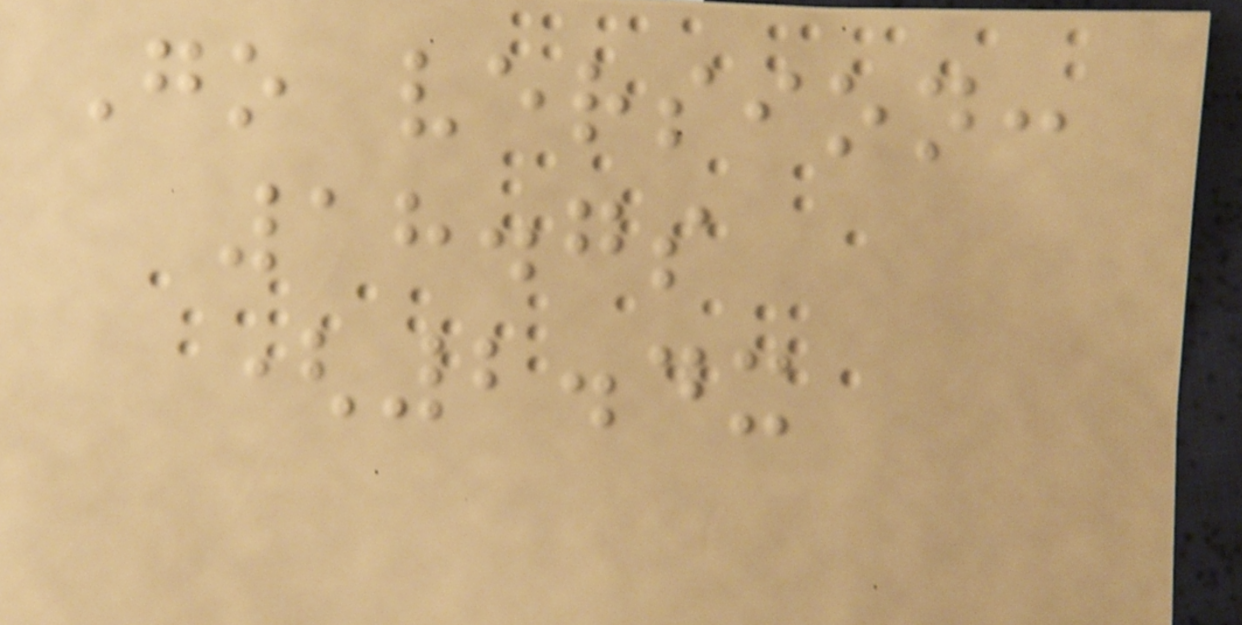Go version:
18.7s
(2.4x
